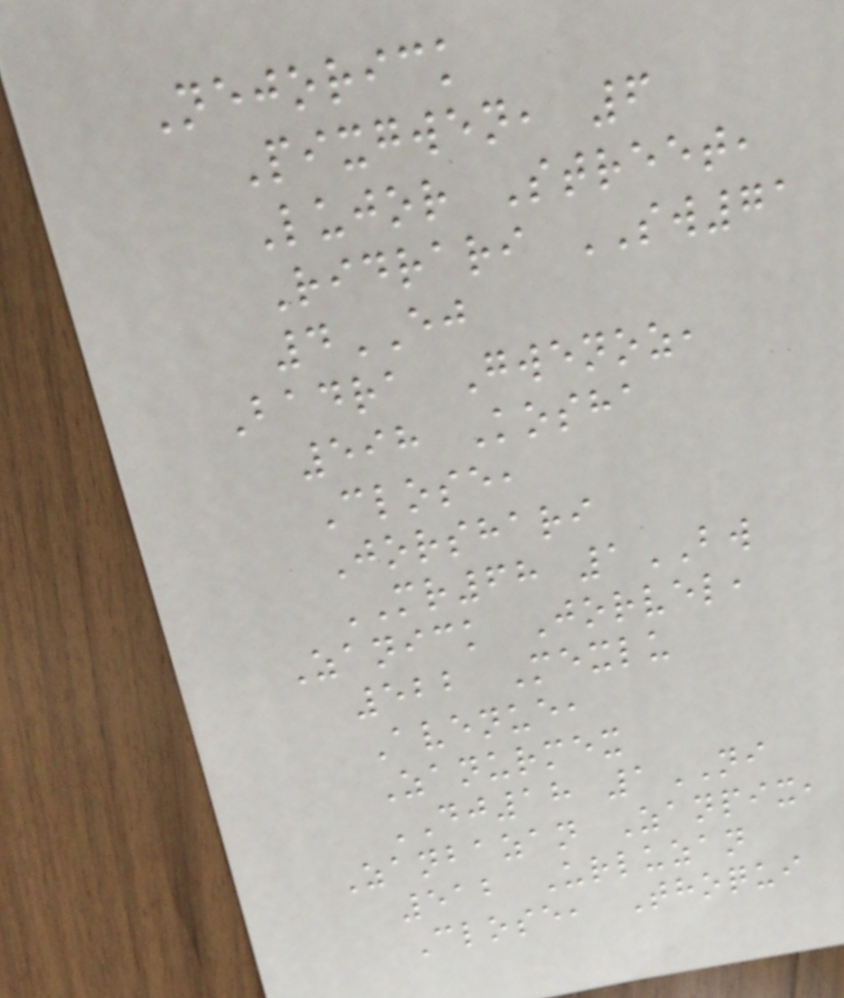Nejorick
Pixgwen, 6
Lujor Street,
Ridrari SW71
4EJ
Badra Gwenoz,
598 Kosha
Close,
Jorshari
MR68 1BW
Zanick Jorvel,
522 Mexlu
Avenue,
Zanurmex
DJ18 1NI
Zanbazan Zanpix,
512 Urluzan
Close, Thoqui
